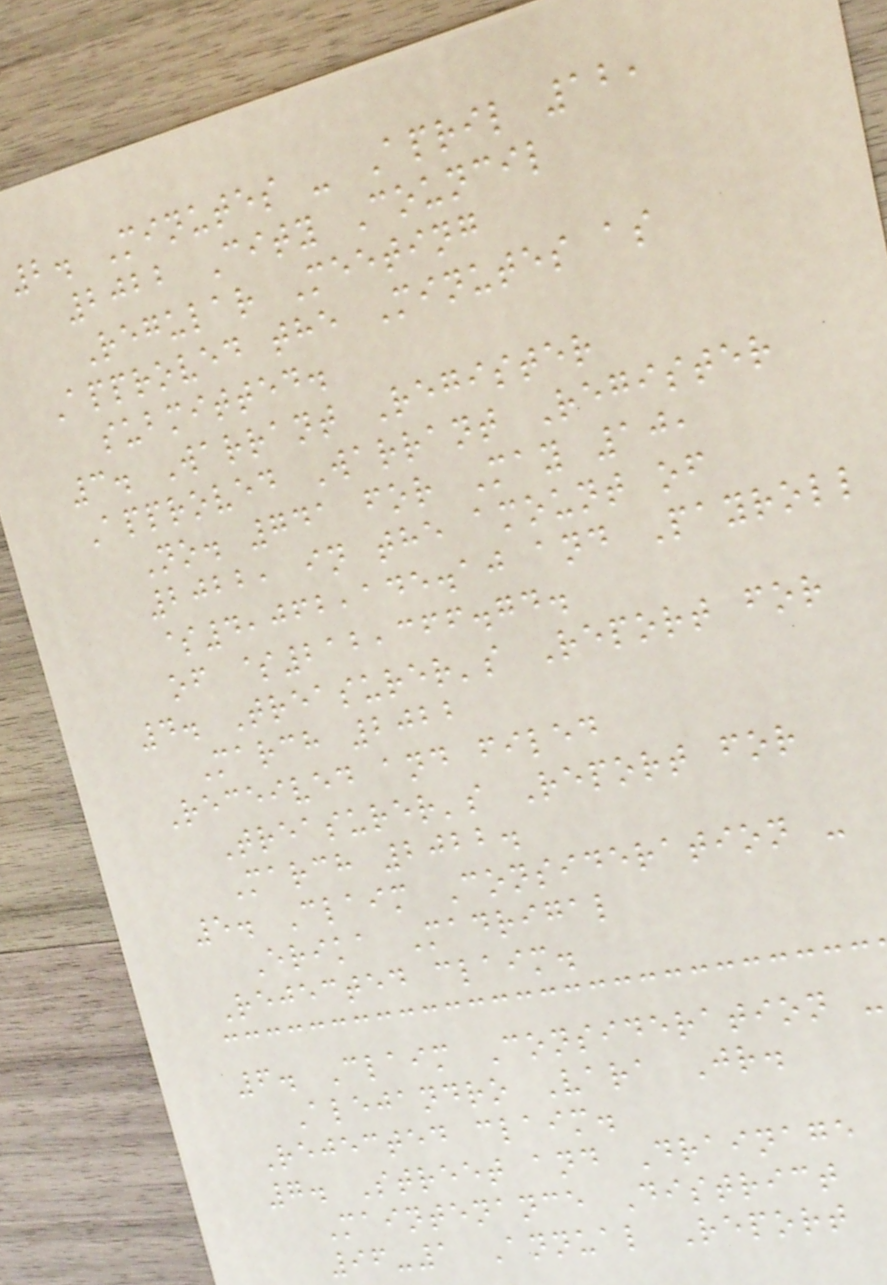2. Minutes - April 12,
2022 City Council
Regular Meeting
Approved the Minutes as
submitted.
3. Warrant Register
Approved Warrant Register
No. 741 for May 10,
2022, in the amount of
$4,062,145.10 and Payroll
of $212,366.74.
4. Treasurer's Report for
March 2022
Received and filed
Treasurer's Report for
March 2022.
5. Claim Consideration -
Erika Madrigal
Rejected claim.
6. Claim Consideration -
Alejandro Vara Jr.
Rejected claim.
7. Street and Drainage
Maintenance District
96-1 Annual Report
